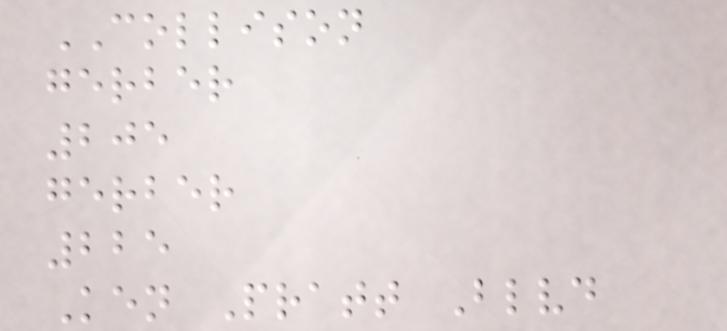COLLISON
gerber
205
gerber
225
Ken Pratt Blvd
